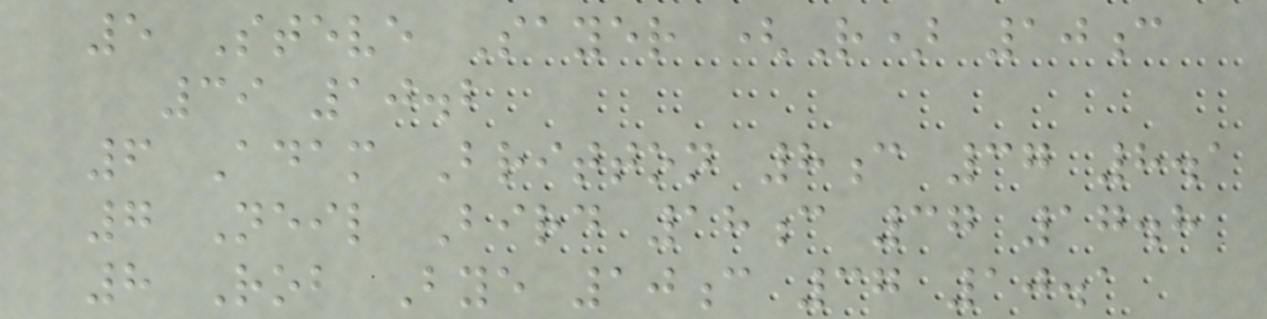5 Steve Sayer (R) 10c
39 10.2
6 Adam Britton 8c 37 8.1
7 Neil Bird 18c 37 17.8
8 Rob Bye 10c 37 10.1
